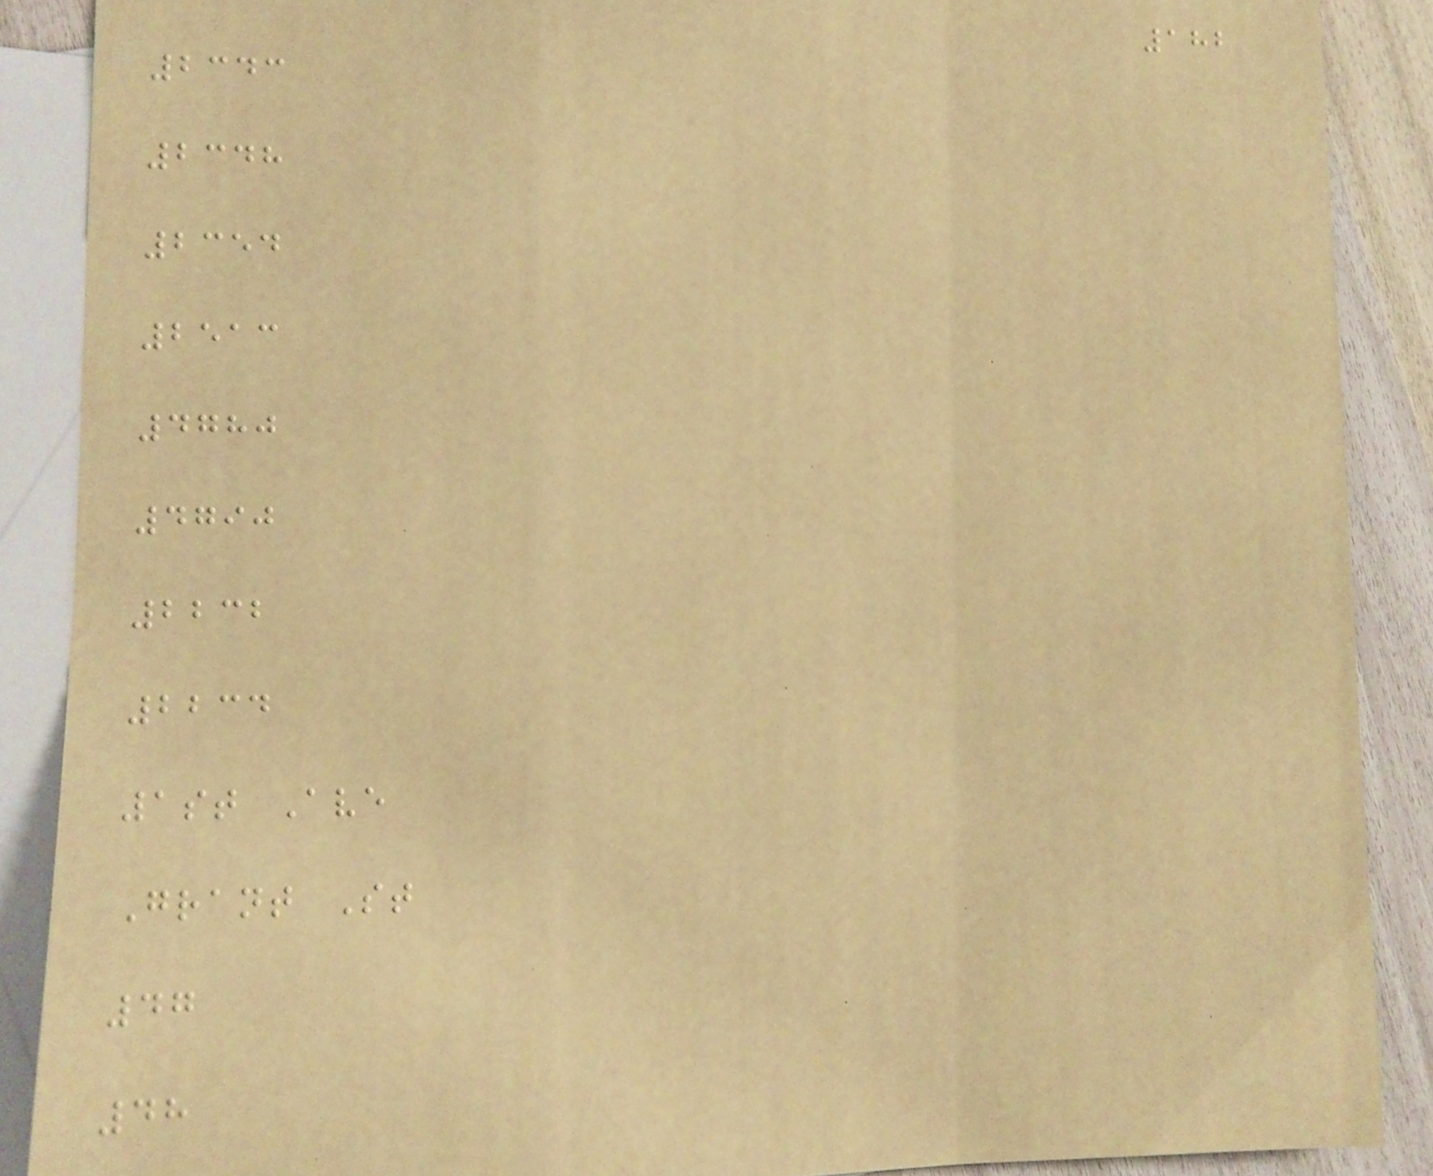182
2343
2348
2354
2513
4780
4790
2232
2234
1st Ave
Grant St
47
48
